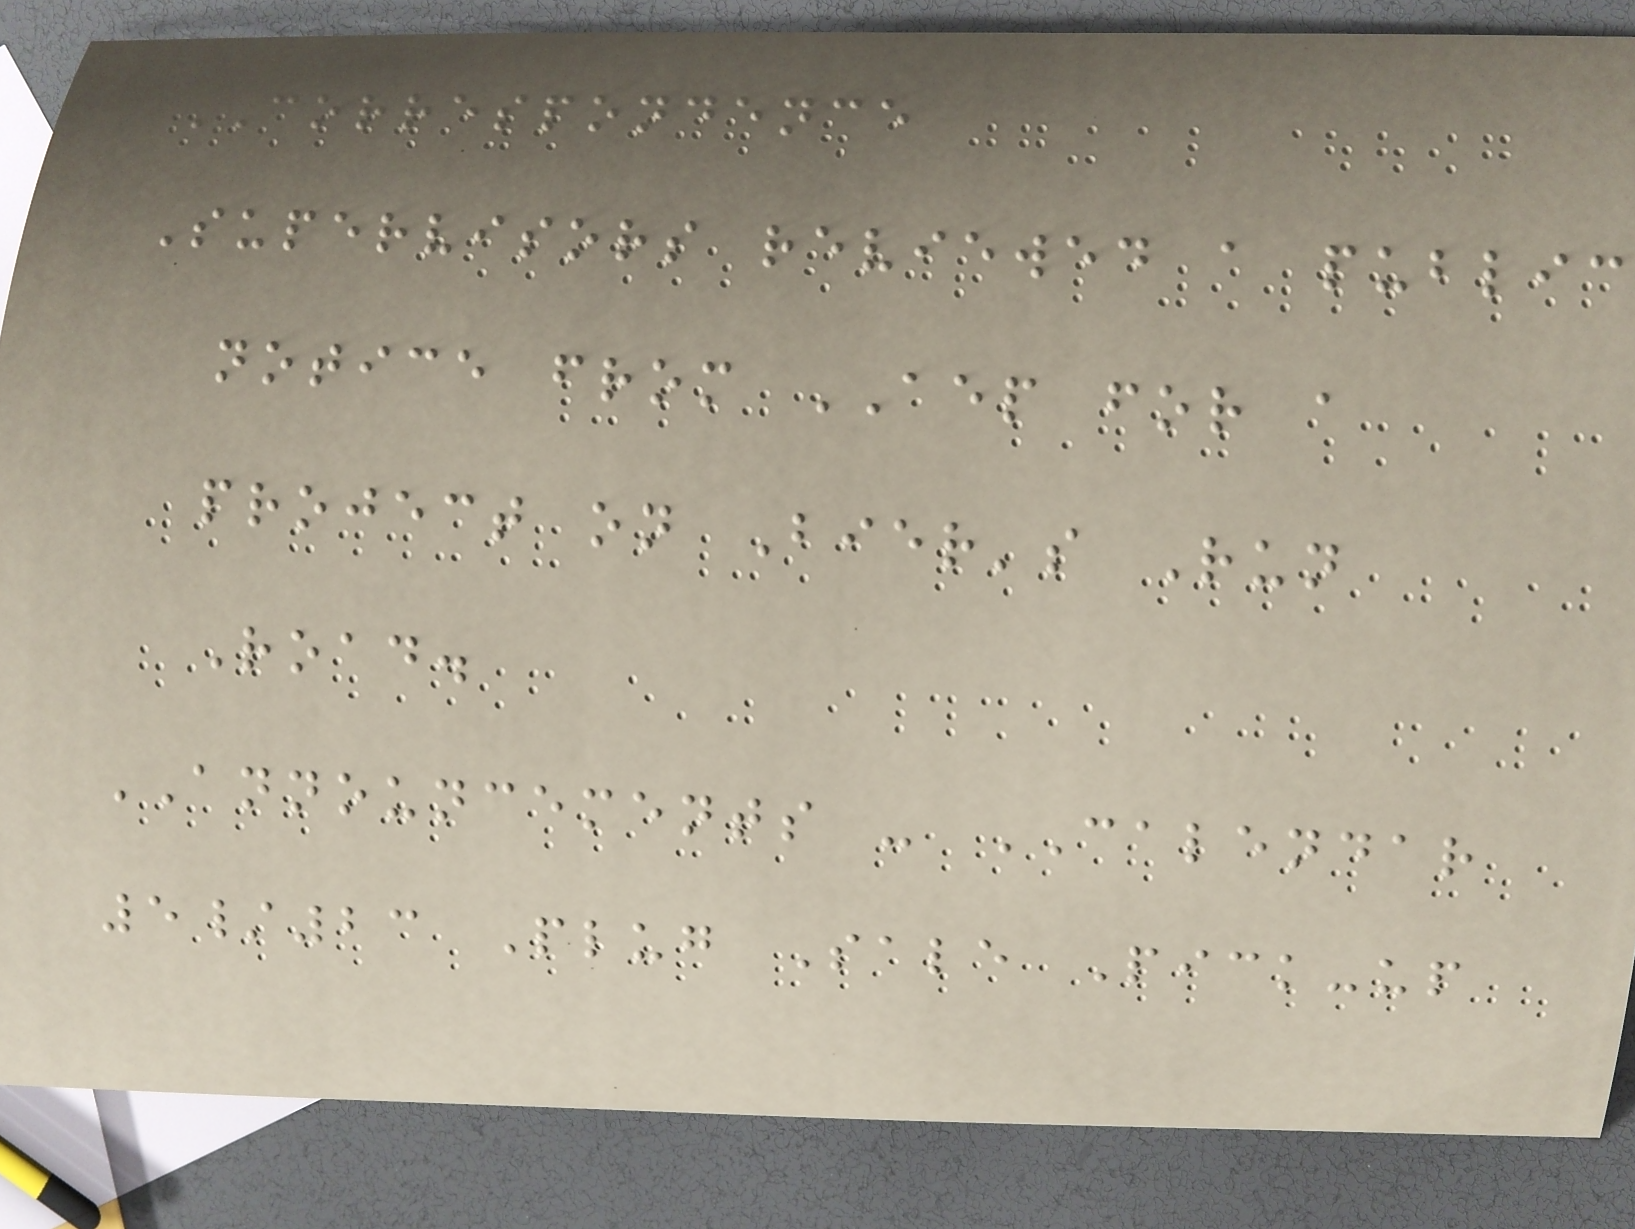CORRESPONDENCE
Supervisors reviewed a public
notice from AEP for a
project on Bier's Run
Road.
ANNOUNCEMENTS - CALENDAR
5/23 Plug Sale Pick-up
